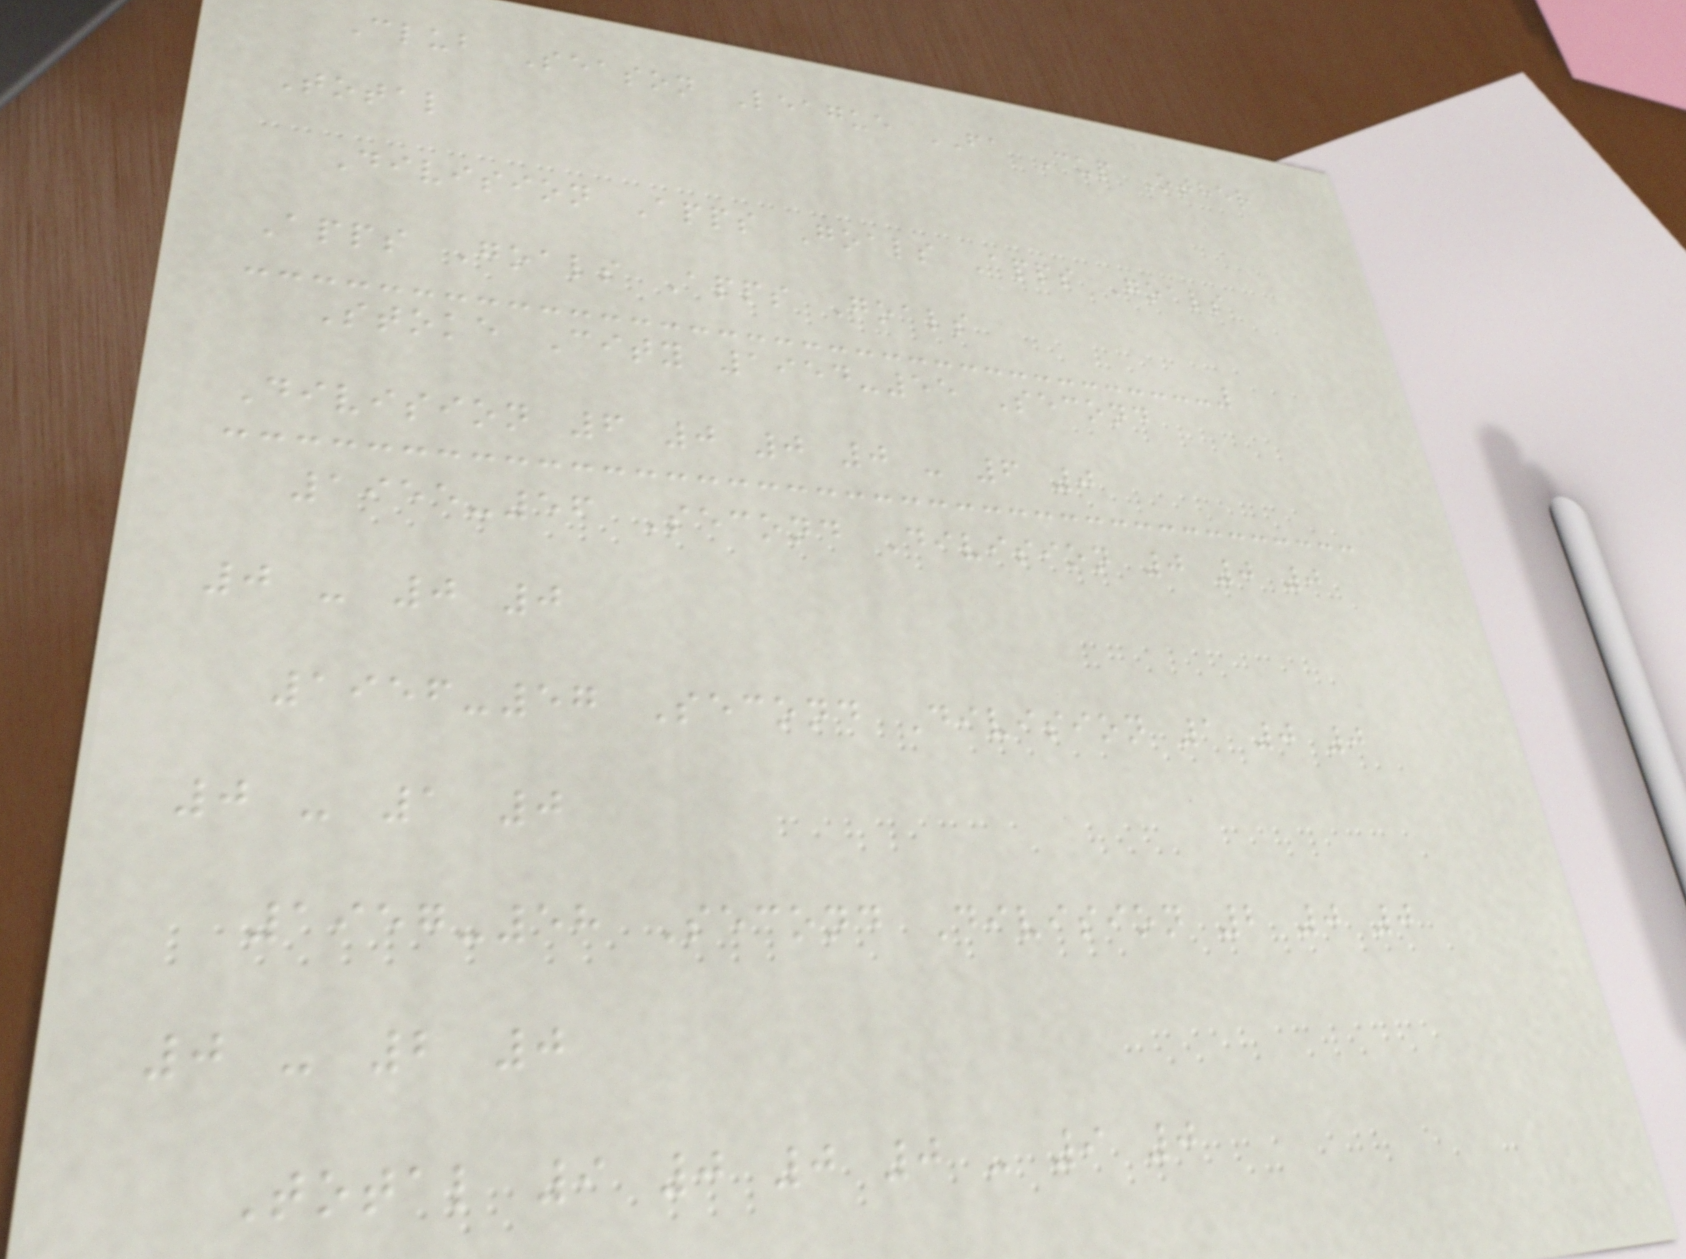Club Season League FA Cup Other
Total
Division Apps Goals Apps Goals
Apps Goals Apps Goals
Stoke City 1954-55 Second
Division 6 0 0 0 - 6 0
1955-56 Second Division 0 0 0
0 - 0 0
1956-57 Second Division 1 0 0
0 - 1 0
1957-58 Second Division 2 0 0
0 - 2 0
Total 9 0 0 0 - 9 0
